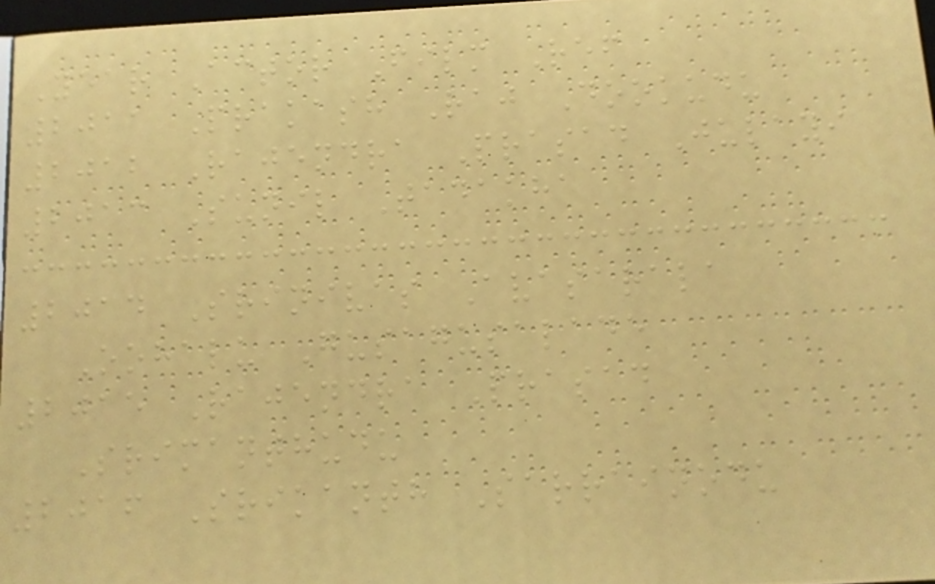Year Actor Film Ref
2011 Prakash Raj Dookudu
2012 Rajendra Prasad Julayi
2013 Sunil Tadakha
2014 Srinivas Avasarala
Oohalu Gusagusalade
2015 Rajendra Prasad
Srimanthudu
2016 Srikanth Sarrainodu
